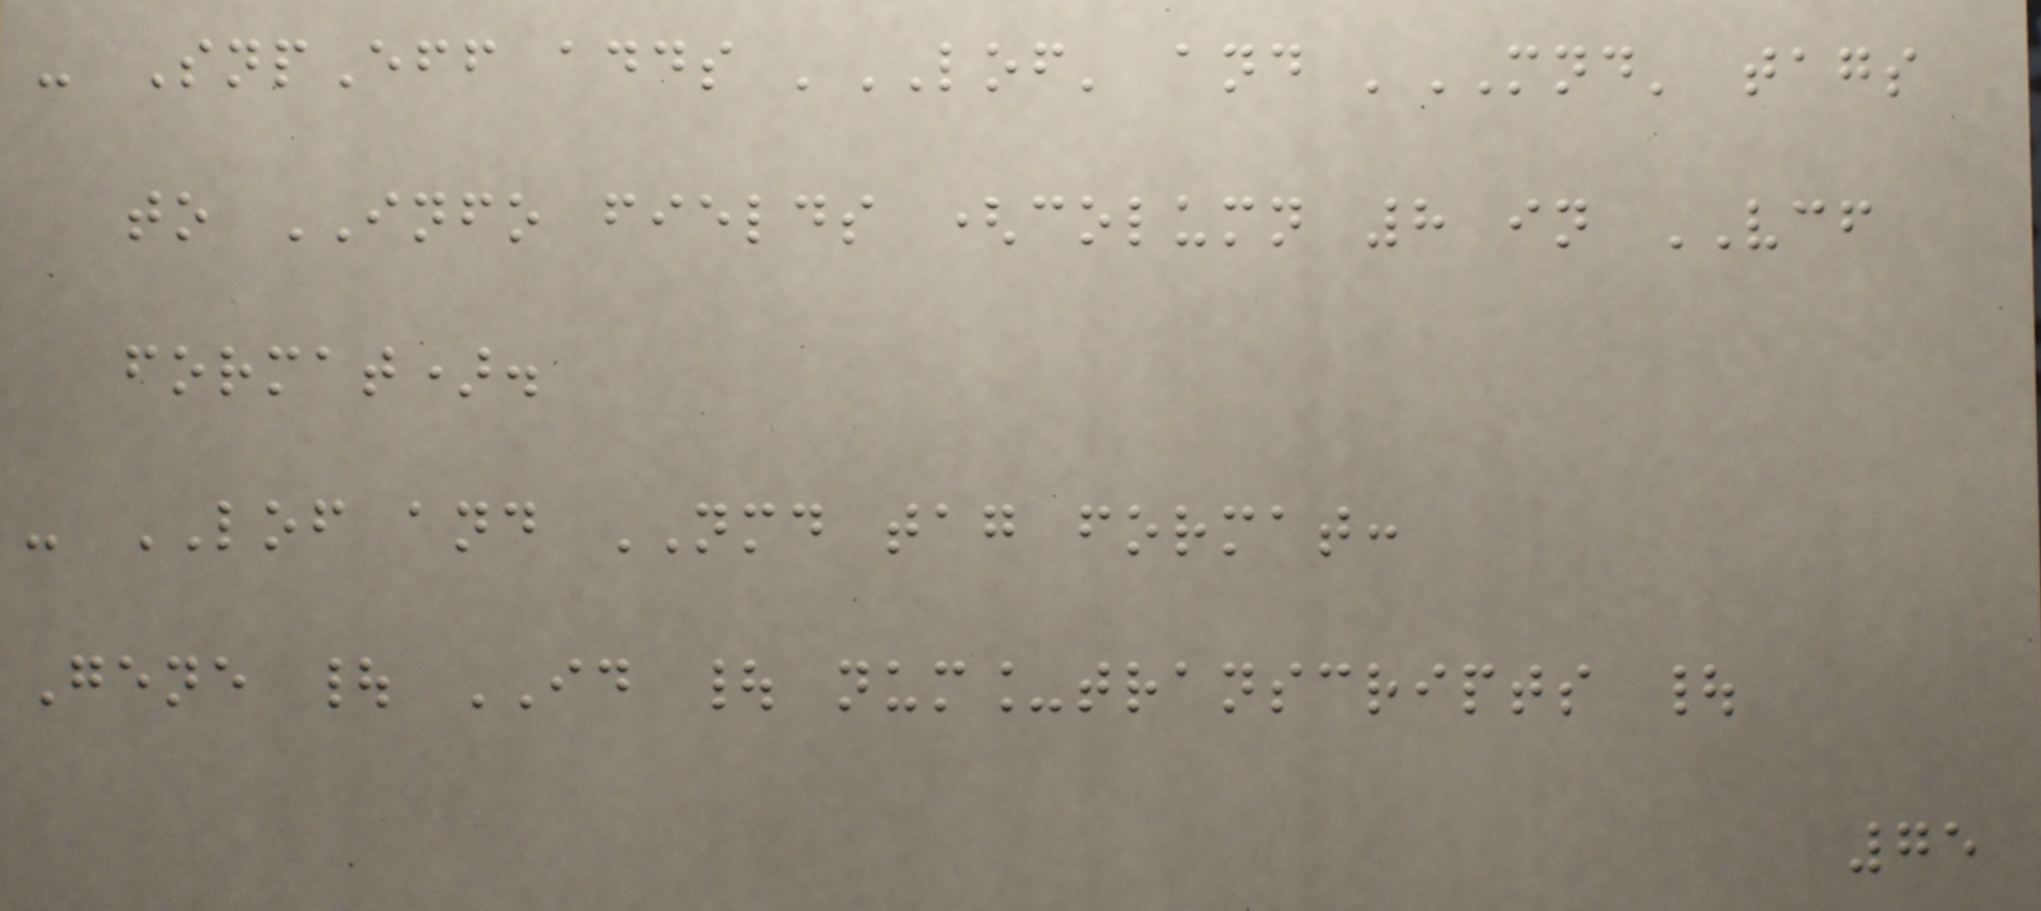- SnpEff adds 'LOF' and 'MND' tags
to INFO fields (column 8 in VCF
format).
- LOF and NMD tag format:
Gene | ID | num_transcripts |
75
